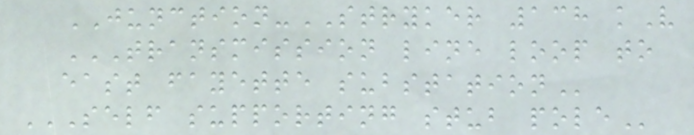JUNCTION-STRYKER 138 kV
TRANSMISSION LINE LOOP TO
EAST FAYETTE SUBSTATION
SELF SUPPORTING STUB POLE
